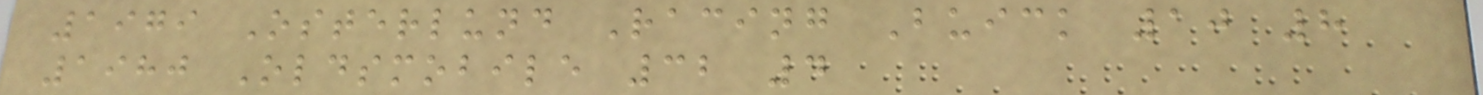1979 Osterlund Racing Buick 10 8
1980 Oldsmobile 32 4
